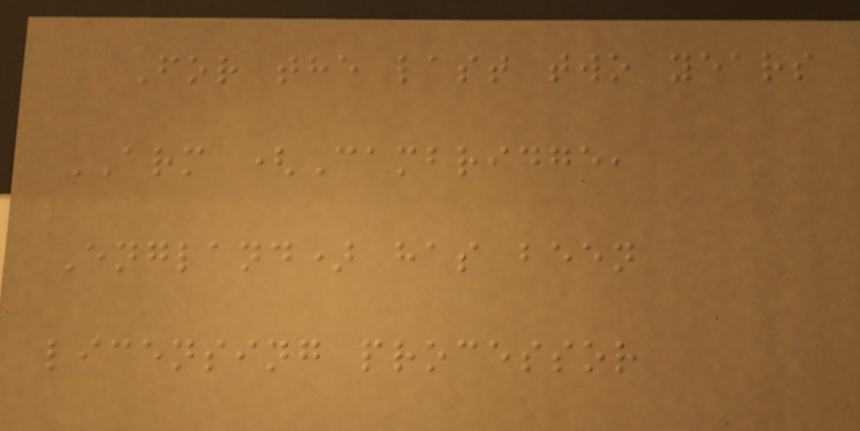For the last two years
ARM (Cambridge,
England) has been
licensing processor
